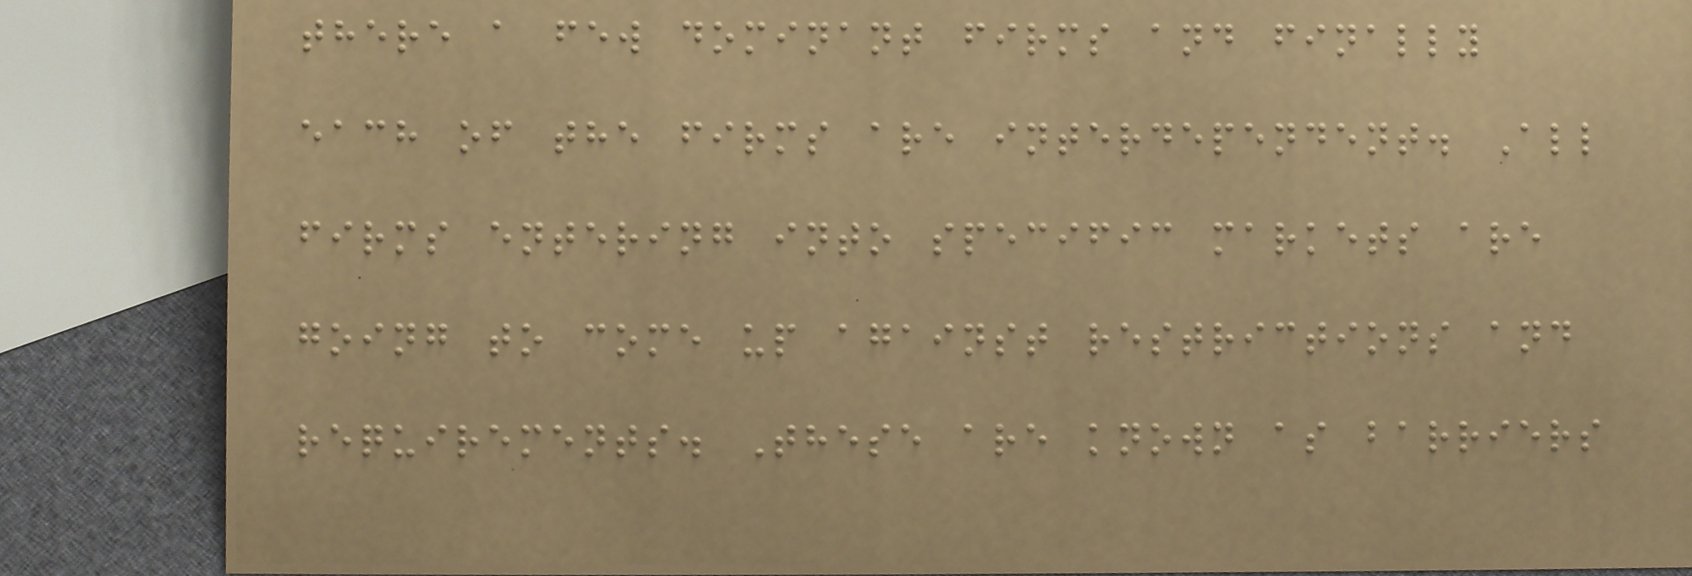there a few dominant firms and finally
each of the firms are interdependent. All
firms entering into specific markets are
going to come up against restrictions and
requirements. These are known as barriers
